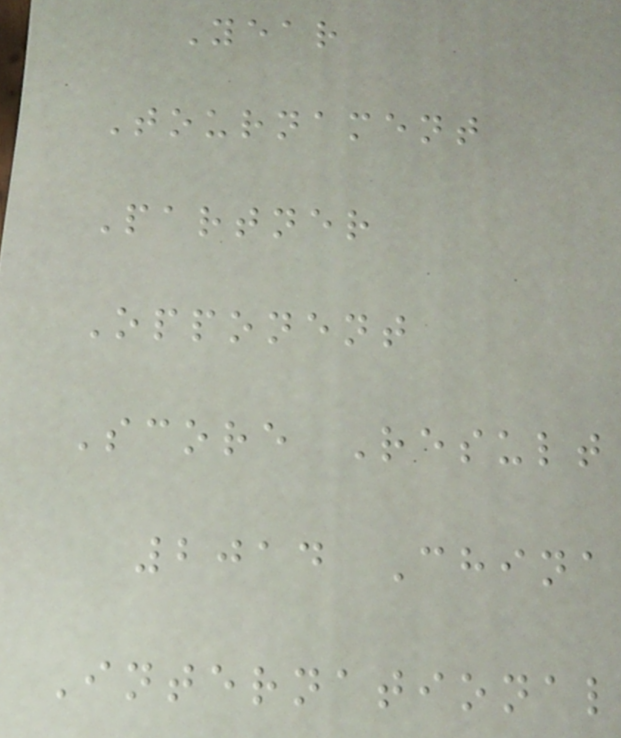Year
Tournament
Partner
Opponent
Score Result
2014 China
International
